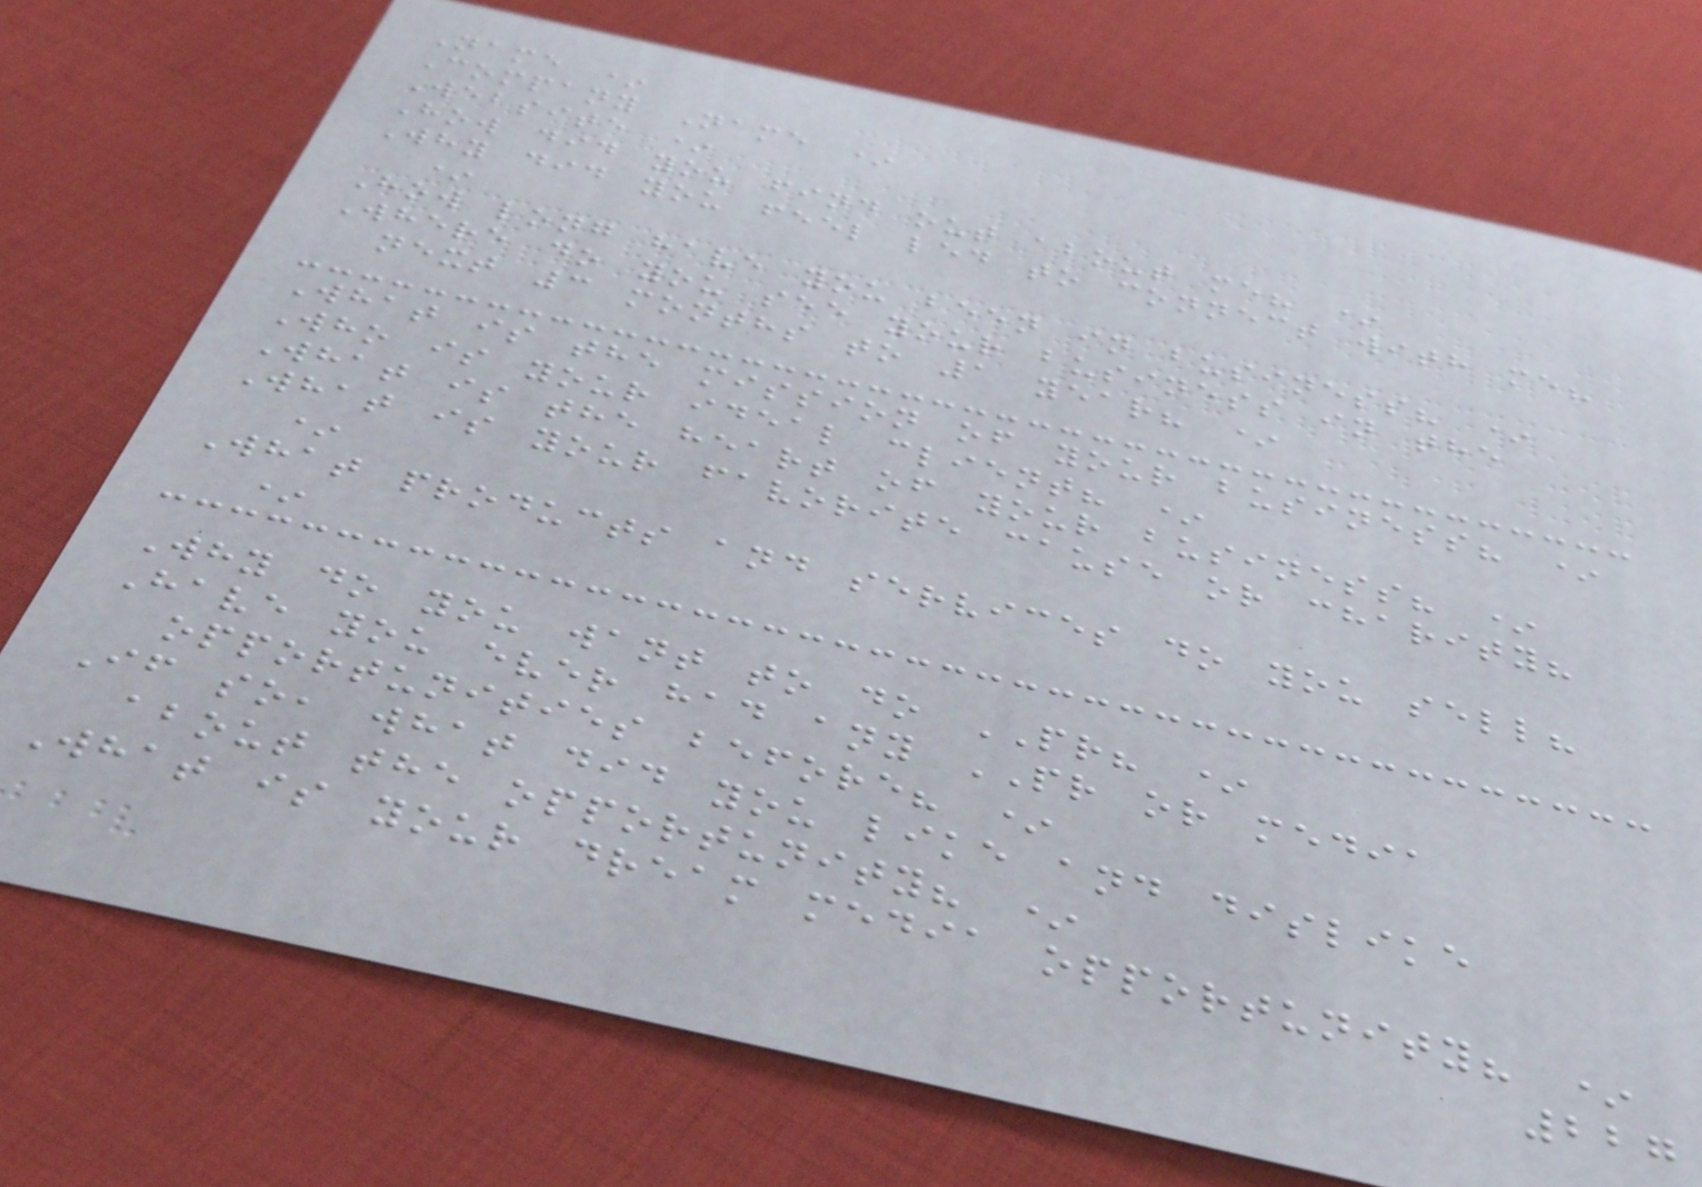Name *
Company Name *
Website *
How did you find out about me? *
Why did you feel led to connect with me?
*
How long have you been in business? *
Where do you see your business in the
next 3 months to 1 year? *
What is the mission of your business? *
Who is your ideal client? *
What is the heart of your business? *
What is your favorite cause or charity?
*
What products and services do you sell?
*
Why do you want to do PR? *
Have you ever had any PR or media
opportunities before? *
If so, what did you like and dislike
about the opportunity? *
What is your dream media opportunity? *
227
